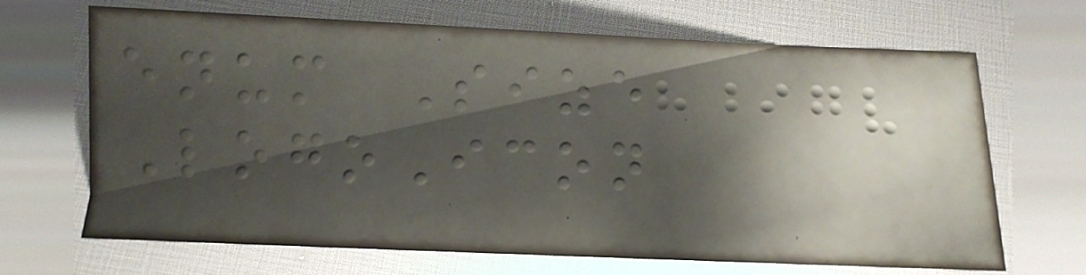enum Size
LogoIcon
